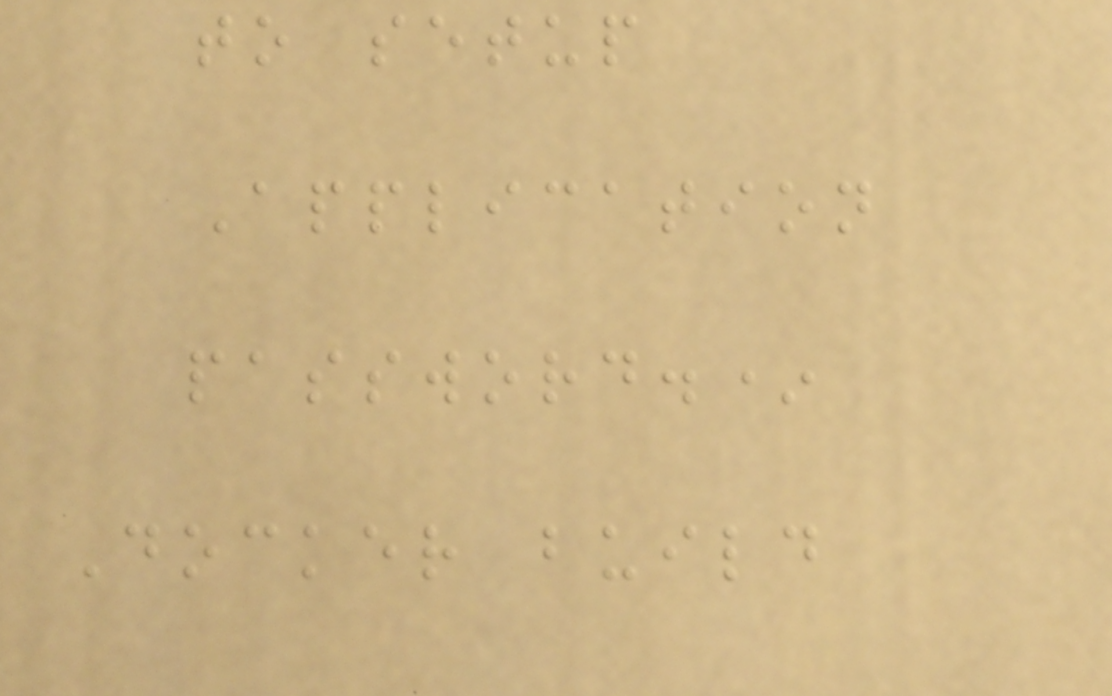to setup
Application
password.*
Docker build
